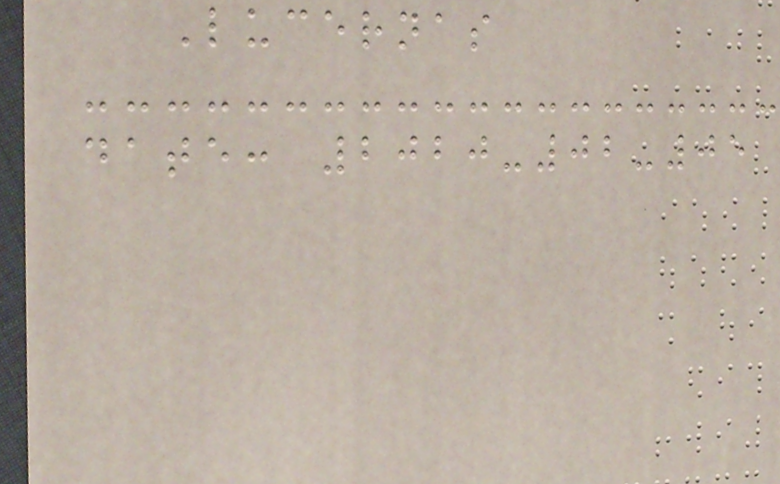Lucernas
date: 2020-02-05
